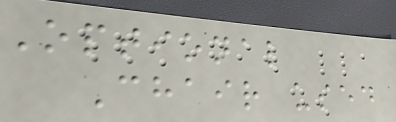Optional
Chair used
